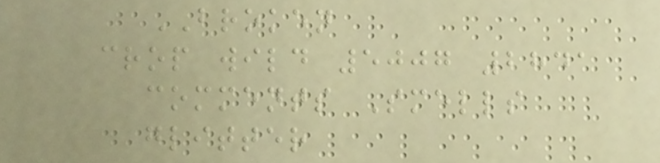BROKEN
crop wild 5007 2841
comments Smells
glitter
